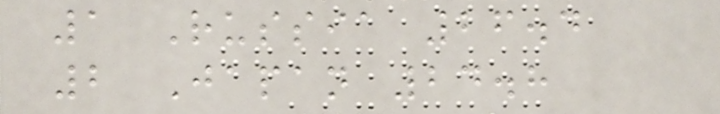1 Russia 26.4
2 Japan 24.8
